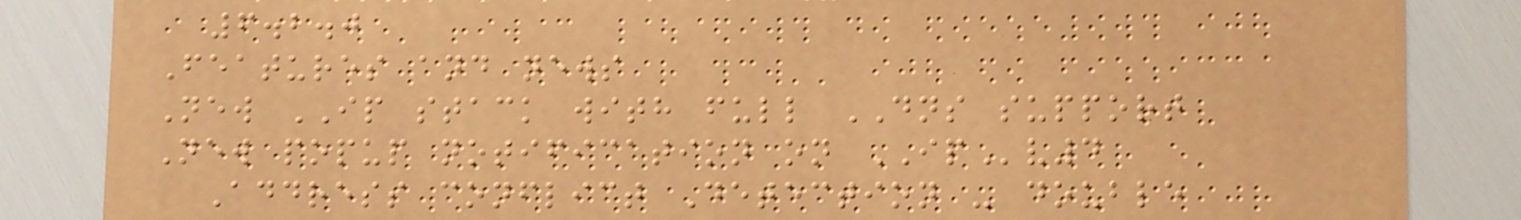6.2.0
Features and news
New IP stack with full DNS support
New popup notification on IPv4
Address conflict Detection - double
